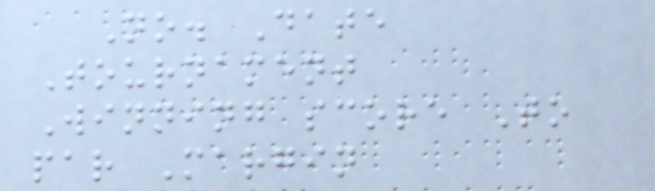No. Date
Tournament
Winning score To
par Margin
